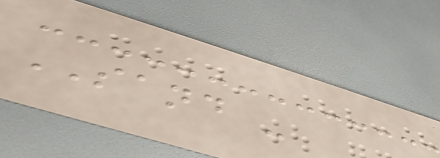SAND -
